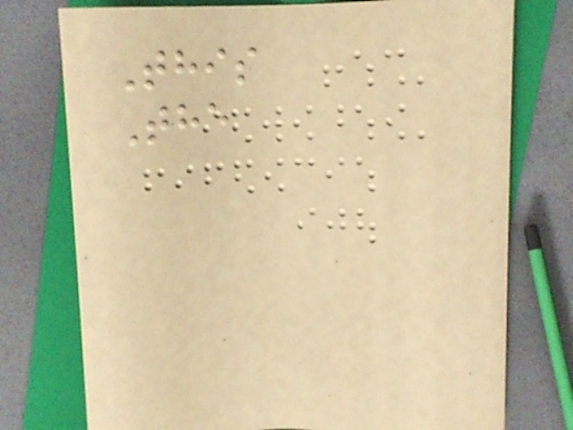This
The
